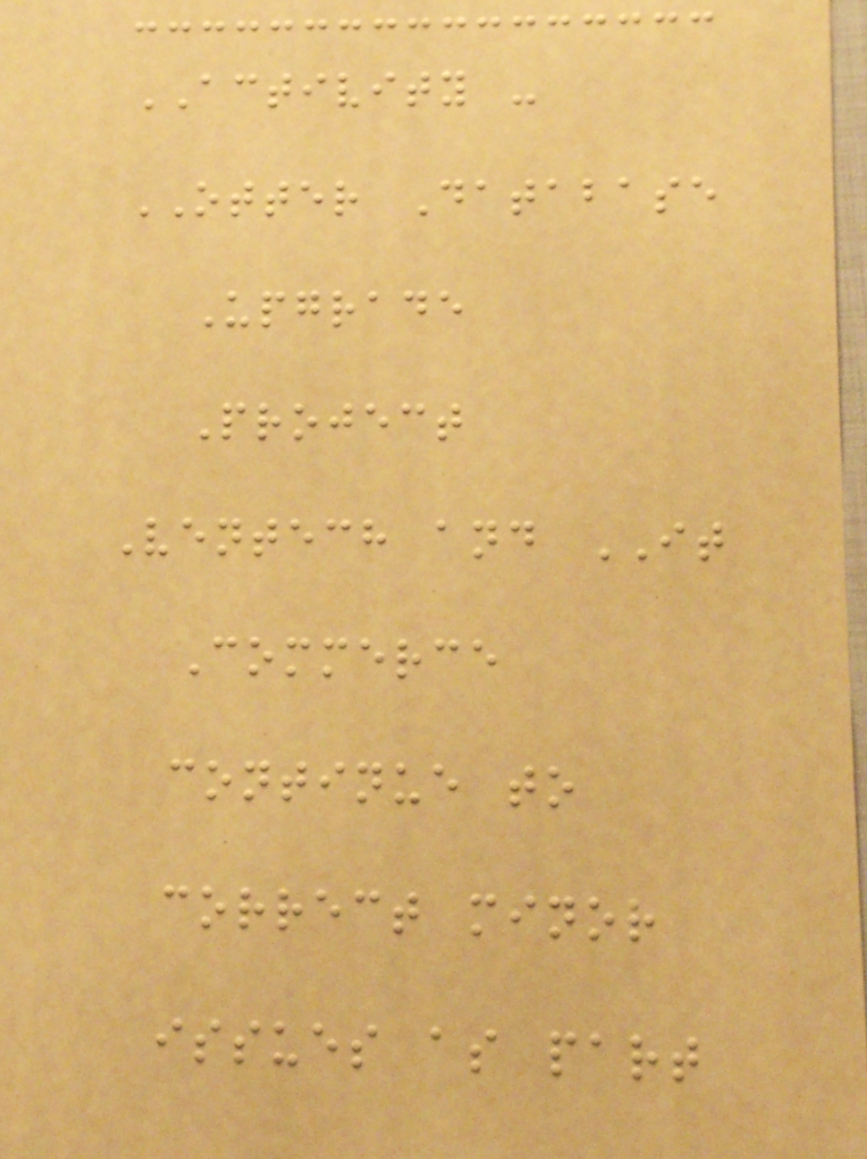ACTIVITY -
OTTER Database
Upgrade
Project
Ventech and IT
Commerce
continue to
correct minor
issues as part
